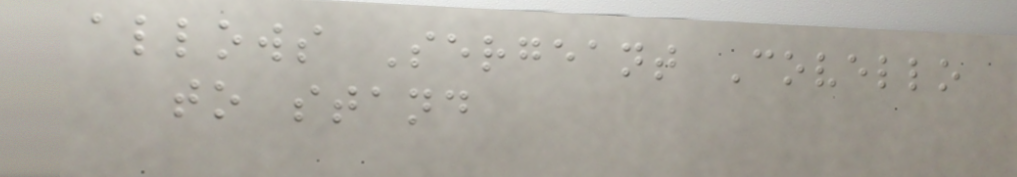allows Sergeant Covello
to stand
